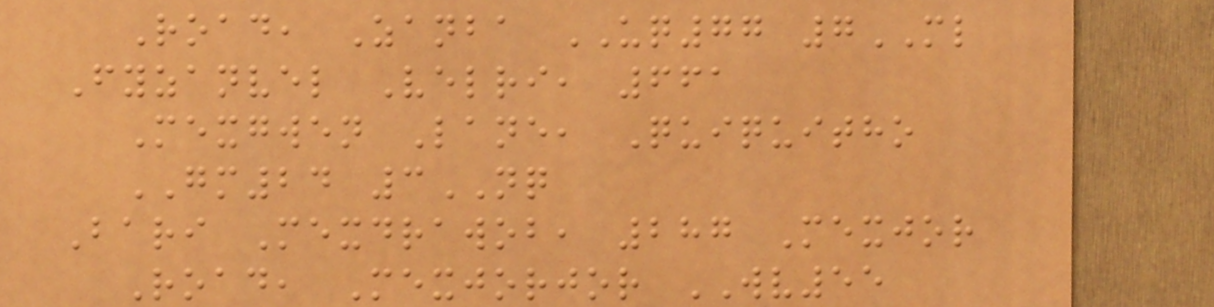Road, Zanba UQ77 7ML
Fyzanvel Velri, 661
Mexgwen Lane, Quiquitho
GM24 3NQ
Bari Mexdrawob, 287 Mexjor
Road, Mexjorjor WV55
